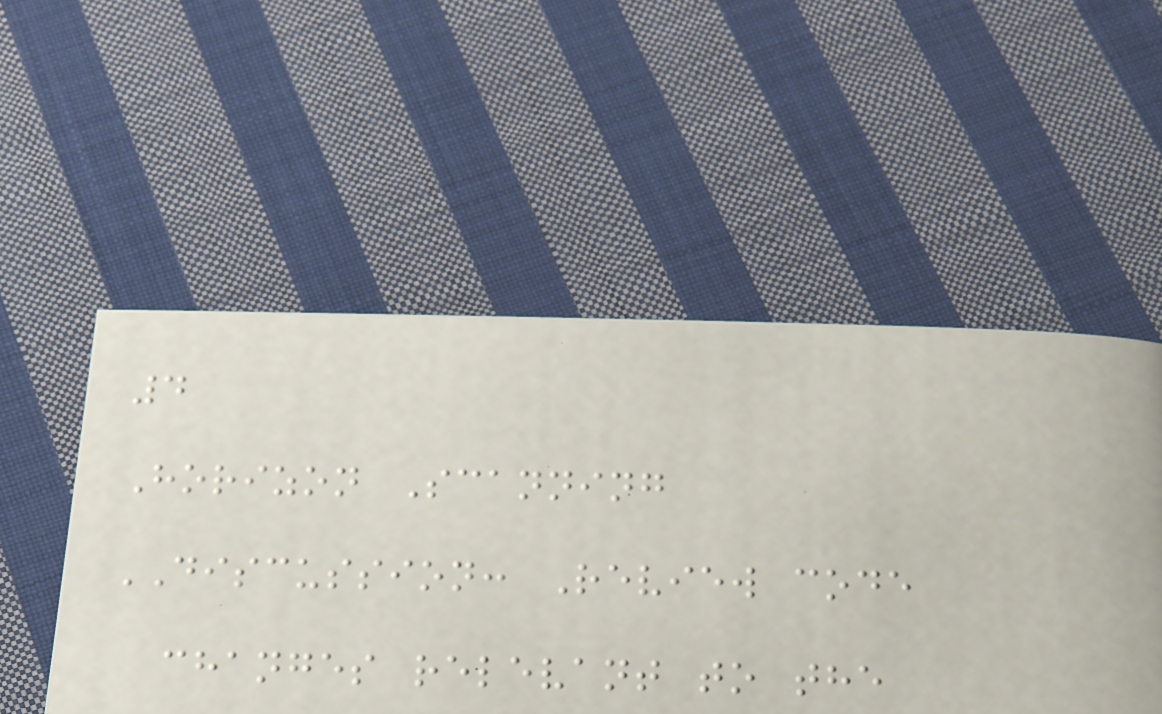4
Horizon Scanning
DISCUSSION: Review code
changes relevant to the
